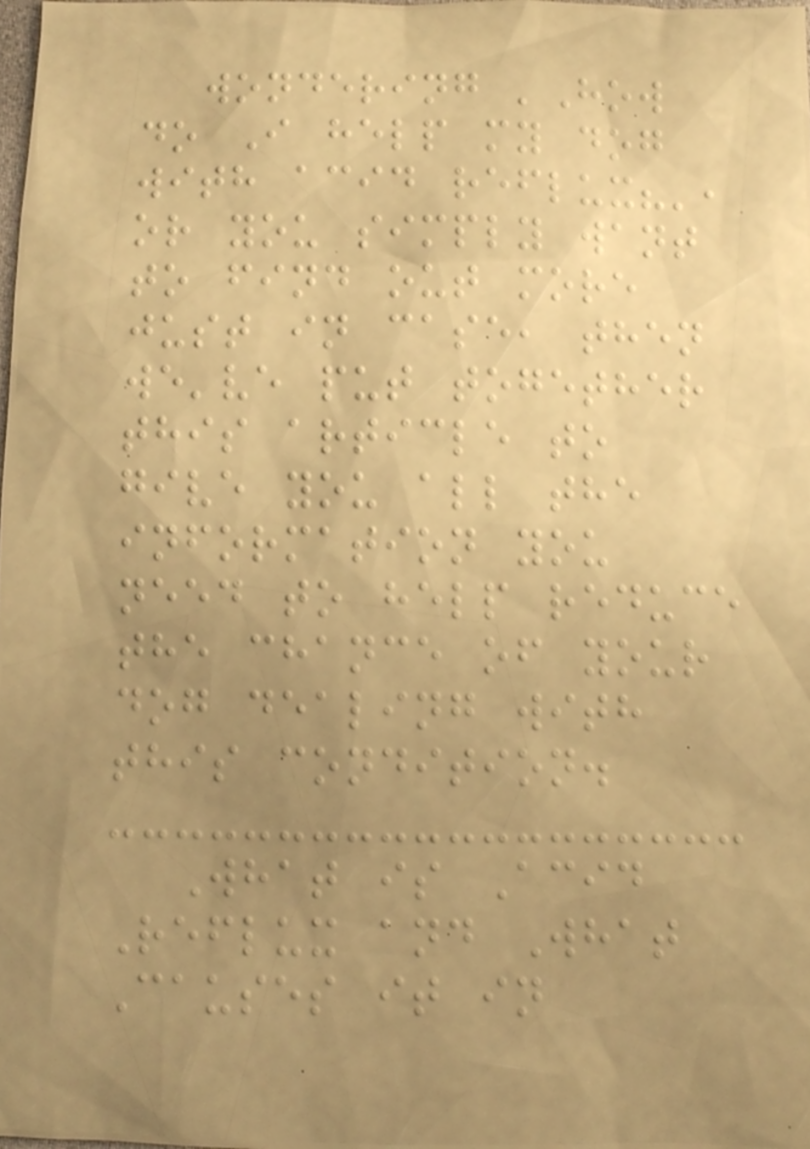wondering 'How
do I help my dog
with acid reflux?',
or you simply want
to find out more
just in case, then
we've put together
this article to
give you all the
information you
need to help reduce
the chance of your
dog dealing with
this condition.
What is Acid
Reflux and What
Causes it in
